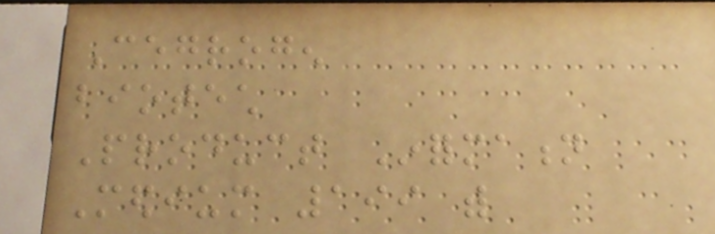Cegrogen
biotech
Product Information
Medium 199 with
